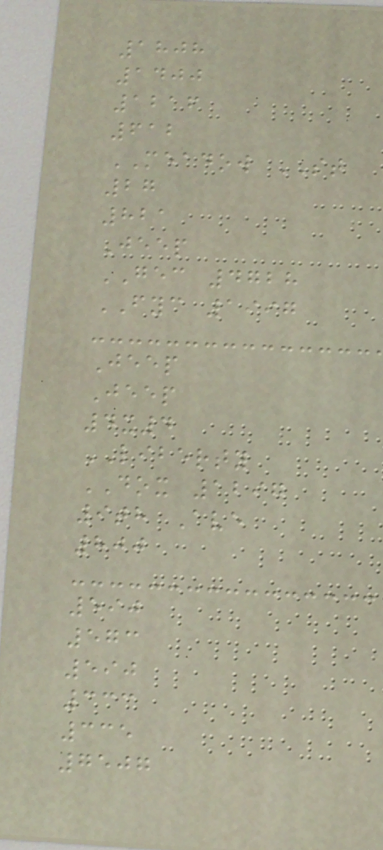1808
1400
1216
612
MEADOW ST
27
821
Jeep
GEC 4728
FYC 1997
Jeep
Jeep
4x4
LIBERTY
DOX 1297
9th Ave
800
590
573
590
333
335
7507
